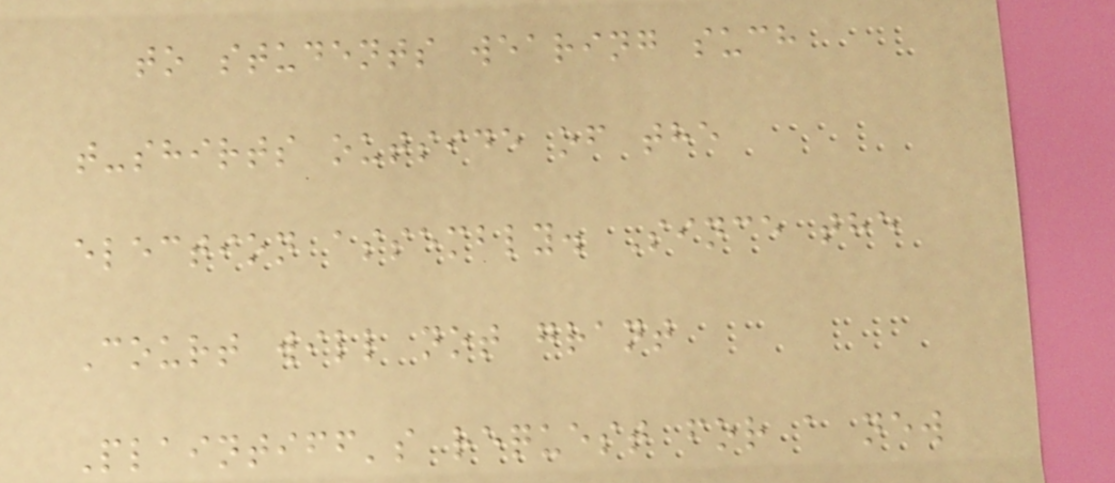to students wearing such
t-shirts outside of the
election assembly. Since the
Court will not grant
Plaintiff's request for a new
